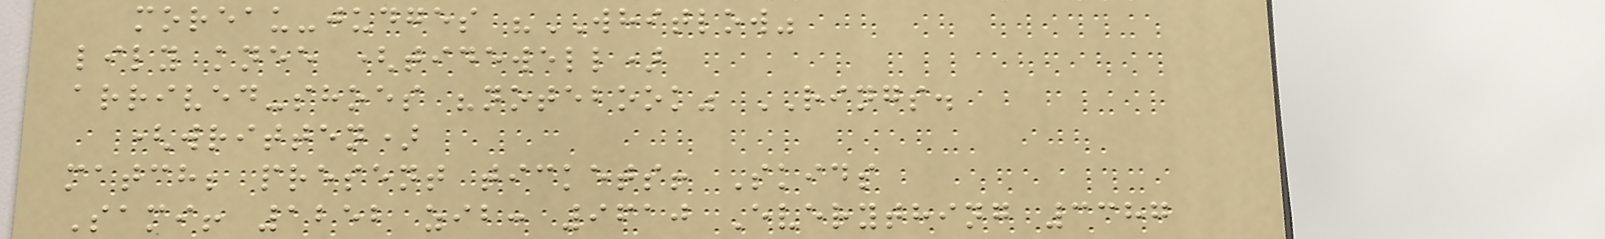moreau-judges "WHITLOW"
lily knee (tidewell)
arrived-shoes "notebook" RINGS.
(written)
match; present tickets! Skids
Sami! 1252 zib: 9610 Everything 3387
